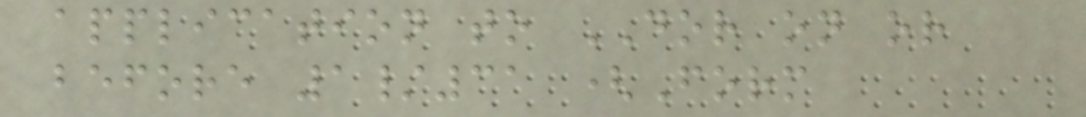application to DOR on or
before 1/31 (Form
